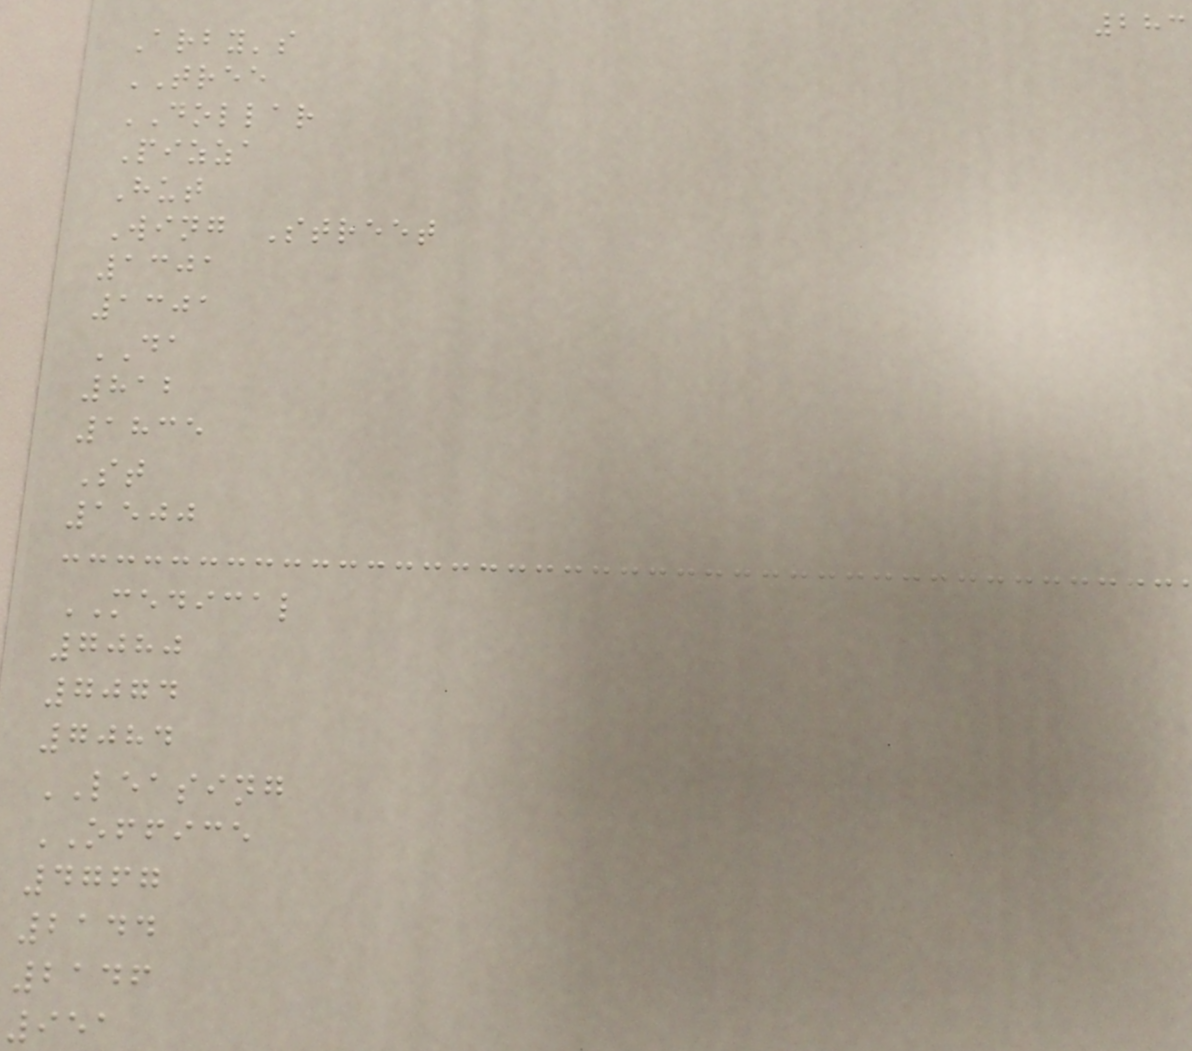283
Arby's
TREE
DOLLAR
Pizza
Hut
Wing Street
1301
1301
DA
812
1835
St
1500
MEDICAL
7080
7074
7084
LEASING
OFFICE
4767
2144
2146
951
